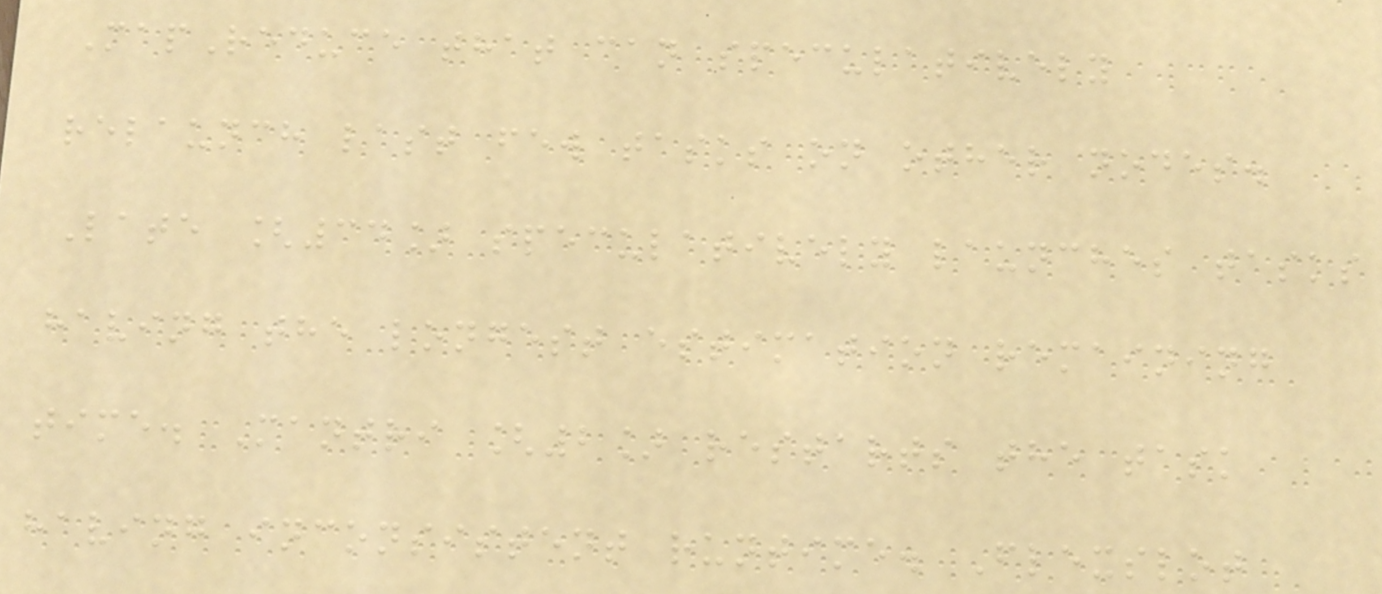MapReduce that can speculatively
relaunch last few tasks on other nodes.
Late [34] speculatively launches tasks
having the longest estimation remaining
time. Mantri [2] restarts the task
having inconsistent runtime. Flexslot
